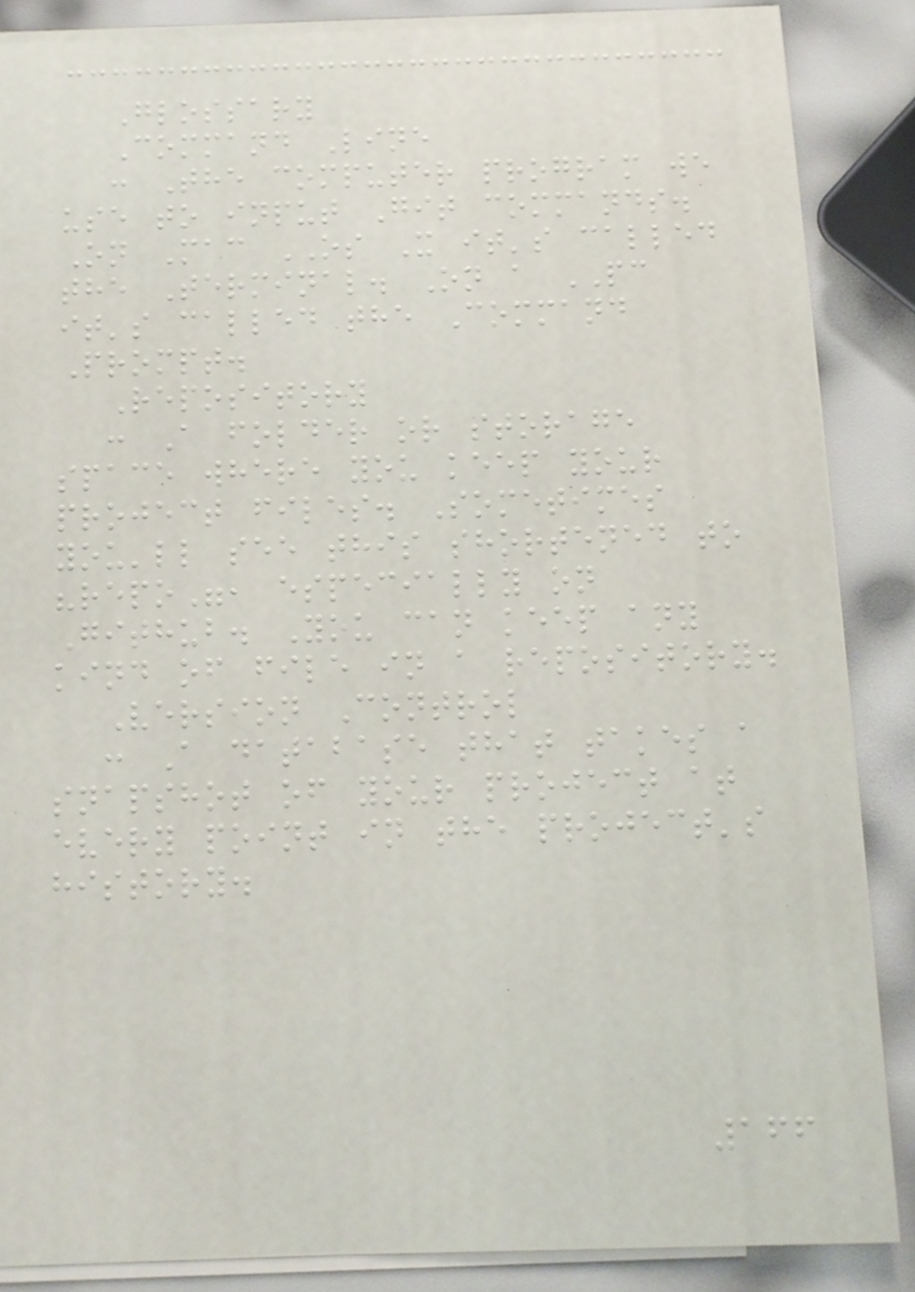Glossary
Command Line
: The computer program we
use to input Git commands.
On Mac OS X it's called
the Terminal. On a PC
it's called the Command
Prompt.
Repository
: A folder or storage
space where you keep your
project files. Sometimes
you'll see this shortened to
"repo", especially on
Github. You can keep any
kind of file in a repository.
Version Control
: A database that takes a
snapshot of your project at
every point in the project's
history.
166
